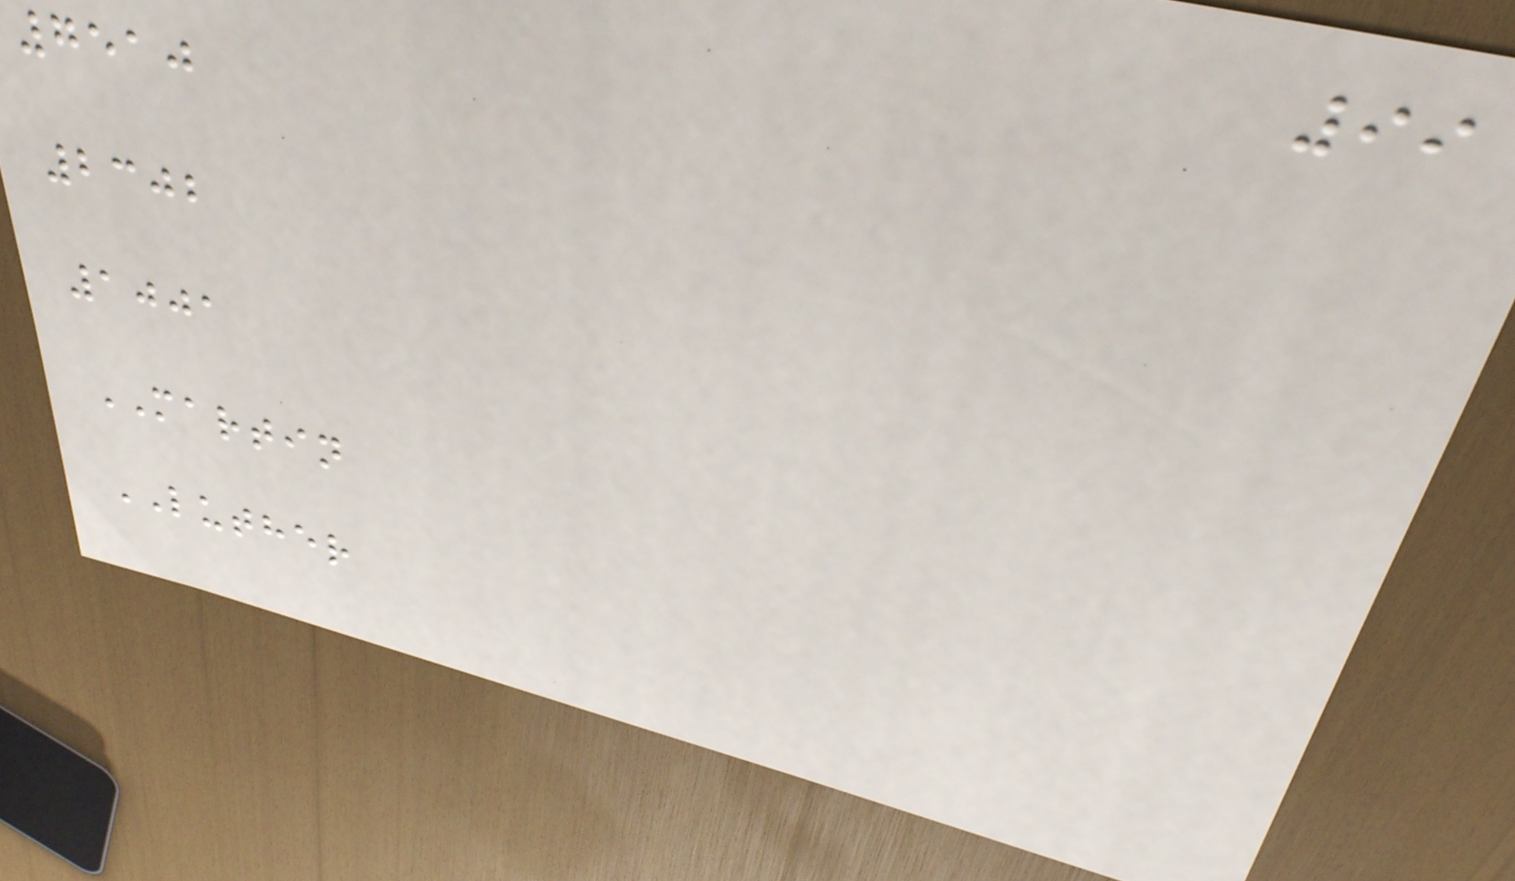99
7510
2302
1001
MARTIN
LUTHER
